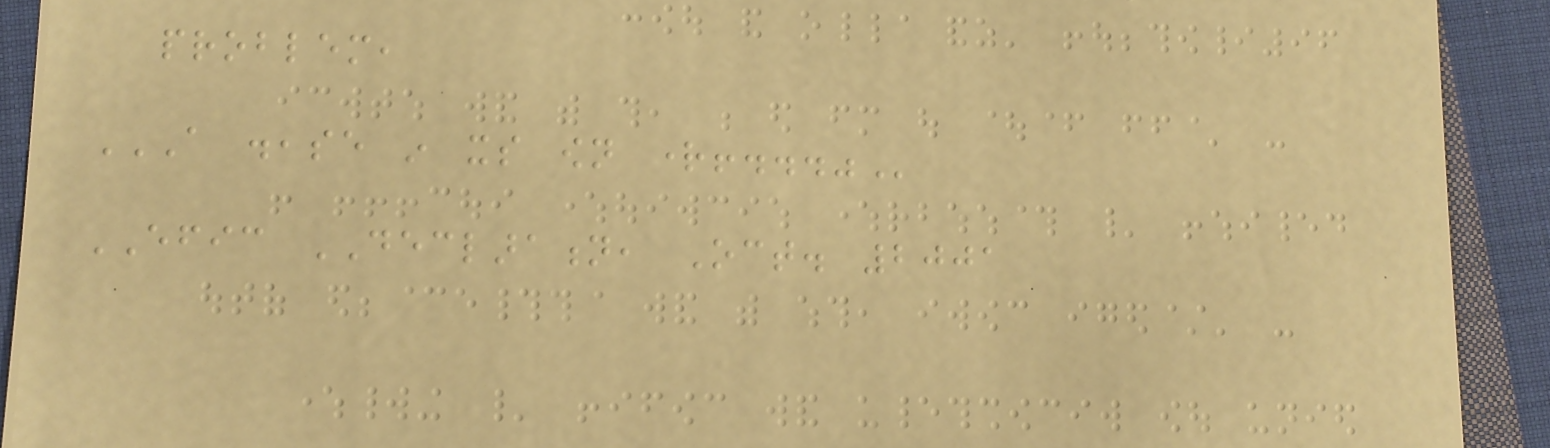problem,
A DISEASE IN ITS OWN RIGHT!..."
EFIC DECLARATION, Oct. 2001
